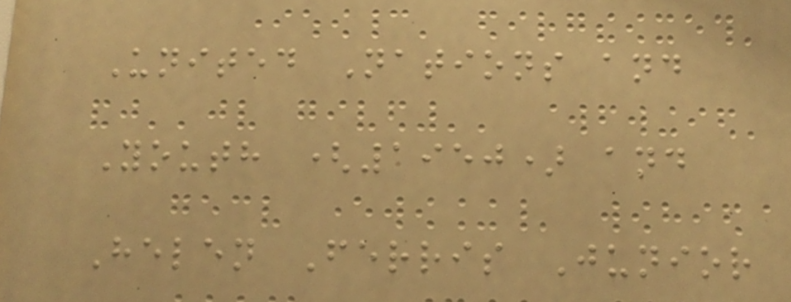United Nations and
Youth (1950) and
Helen Ferris Junior
